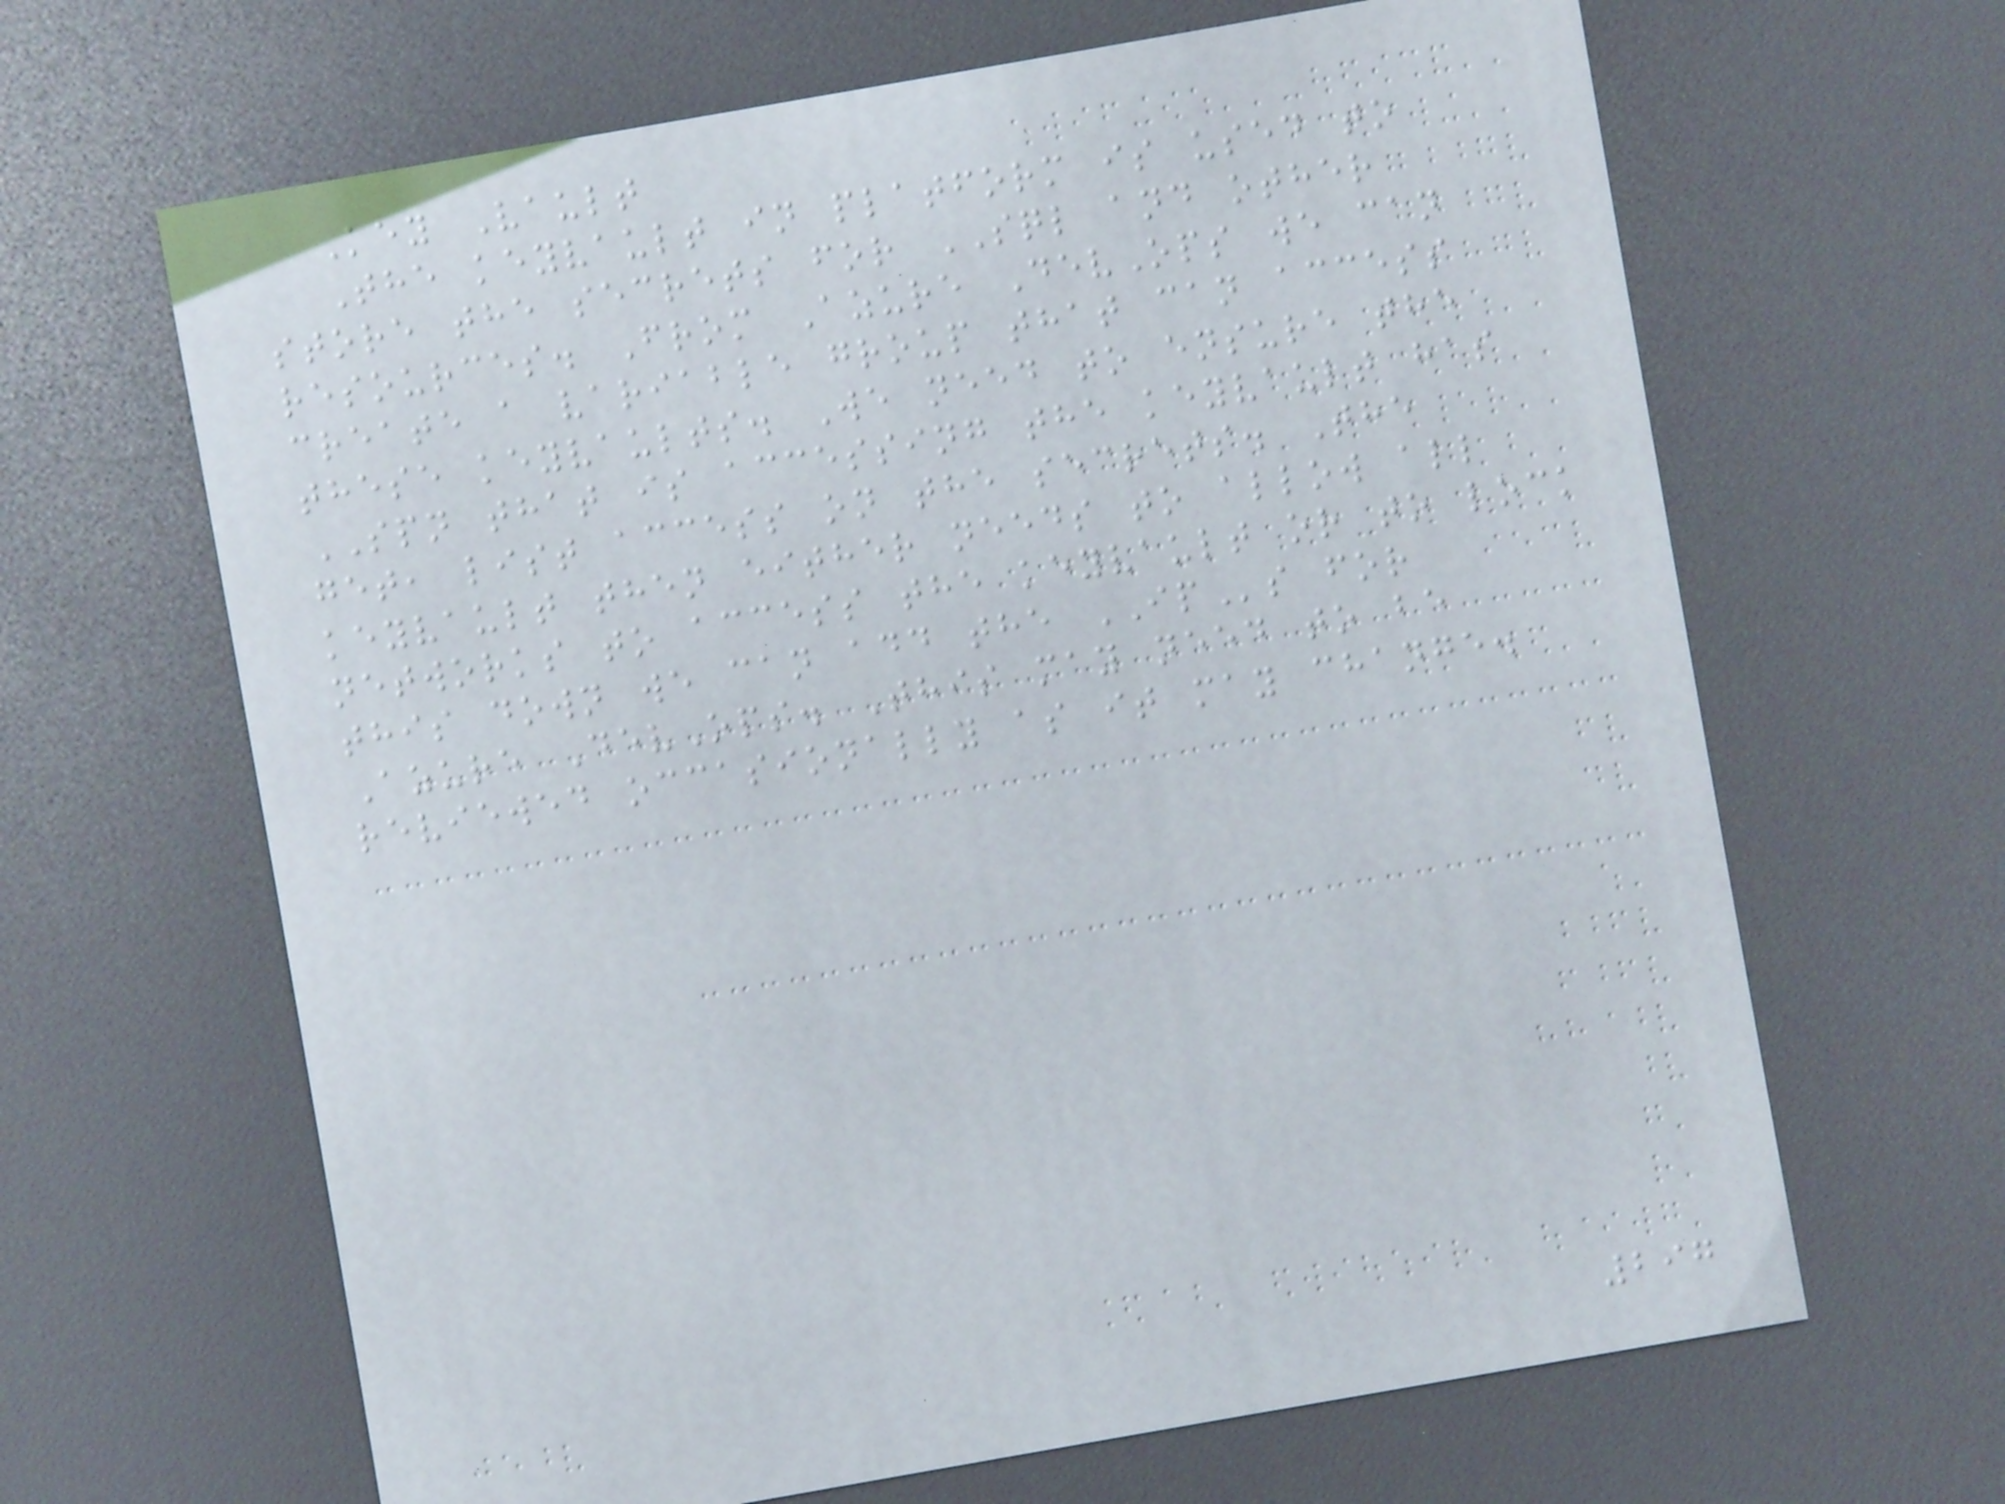Key Vault
The keyvault in platform is used to
store the secrets for SQL and other
resources. From Azure DevOps we can
create a variable group that can access
these keyvaults. We need to ensure the
SPN that is accessing the keyvault has
get, list access on the secrets. The
keyvault then either needs to allow all
networks to access the keyvault or to lock
this down we can add the IPs for
Azure DevOps. This may need to be
reviewed occasionally as it may change.
297
